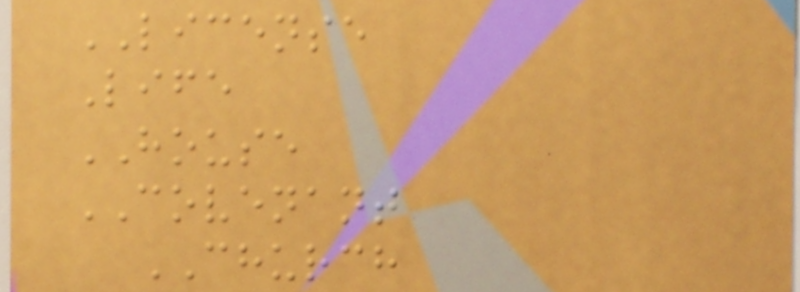LICENSE
Life
HOUSE
COVENANT
CHURCH
